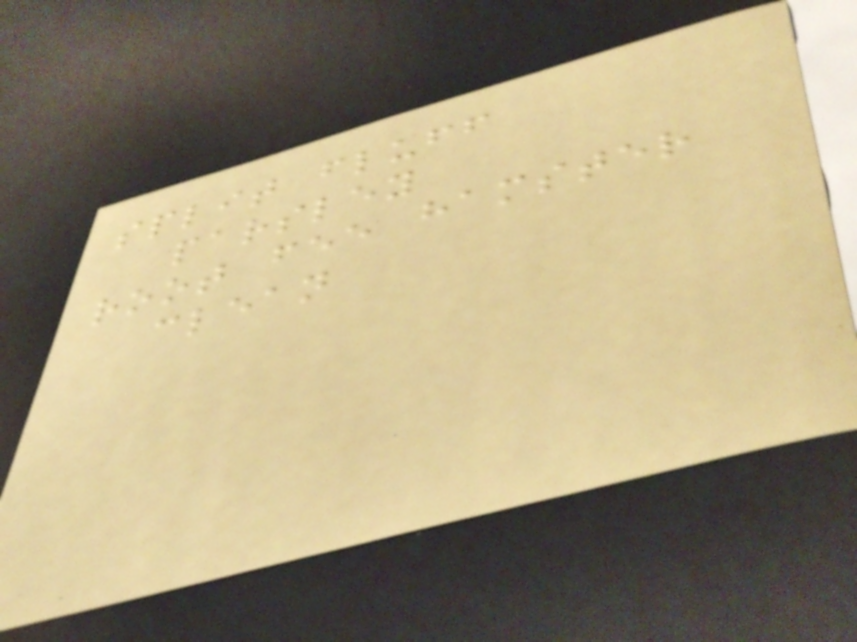split fluff
parsley
root fee hamster
clean
